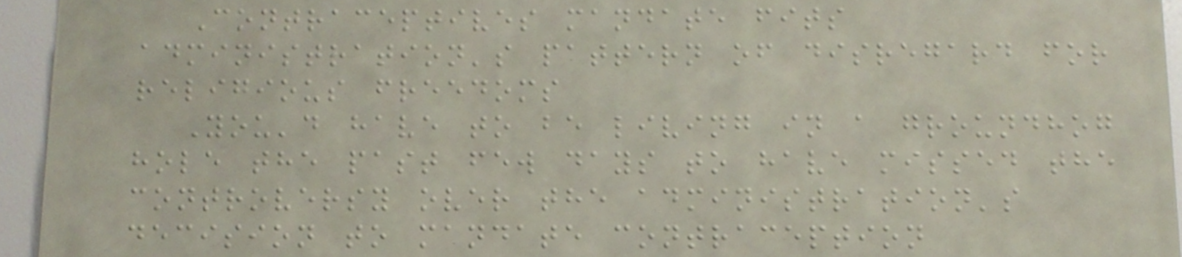Contraceptives mandate fits
administration's pattern of disregard for
religious freedoms
You'd have to be living in a groundhog
hole the past few days to have missed the
controversy over the administration's
decision to mandate contraception
